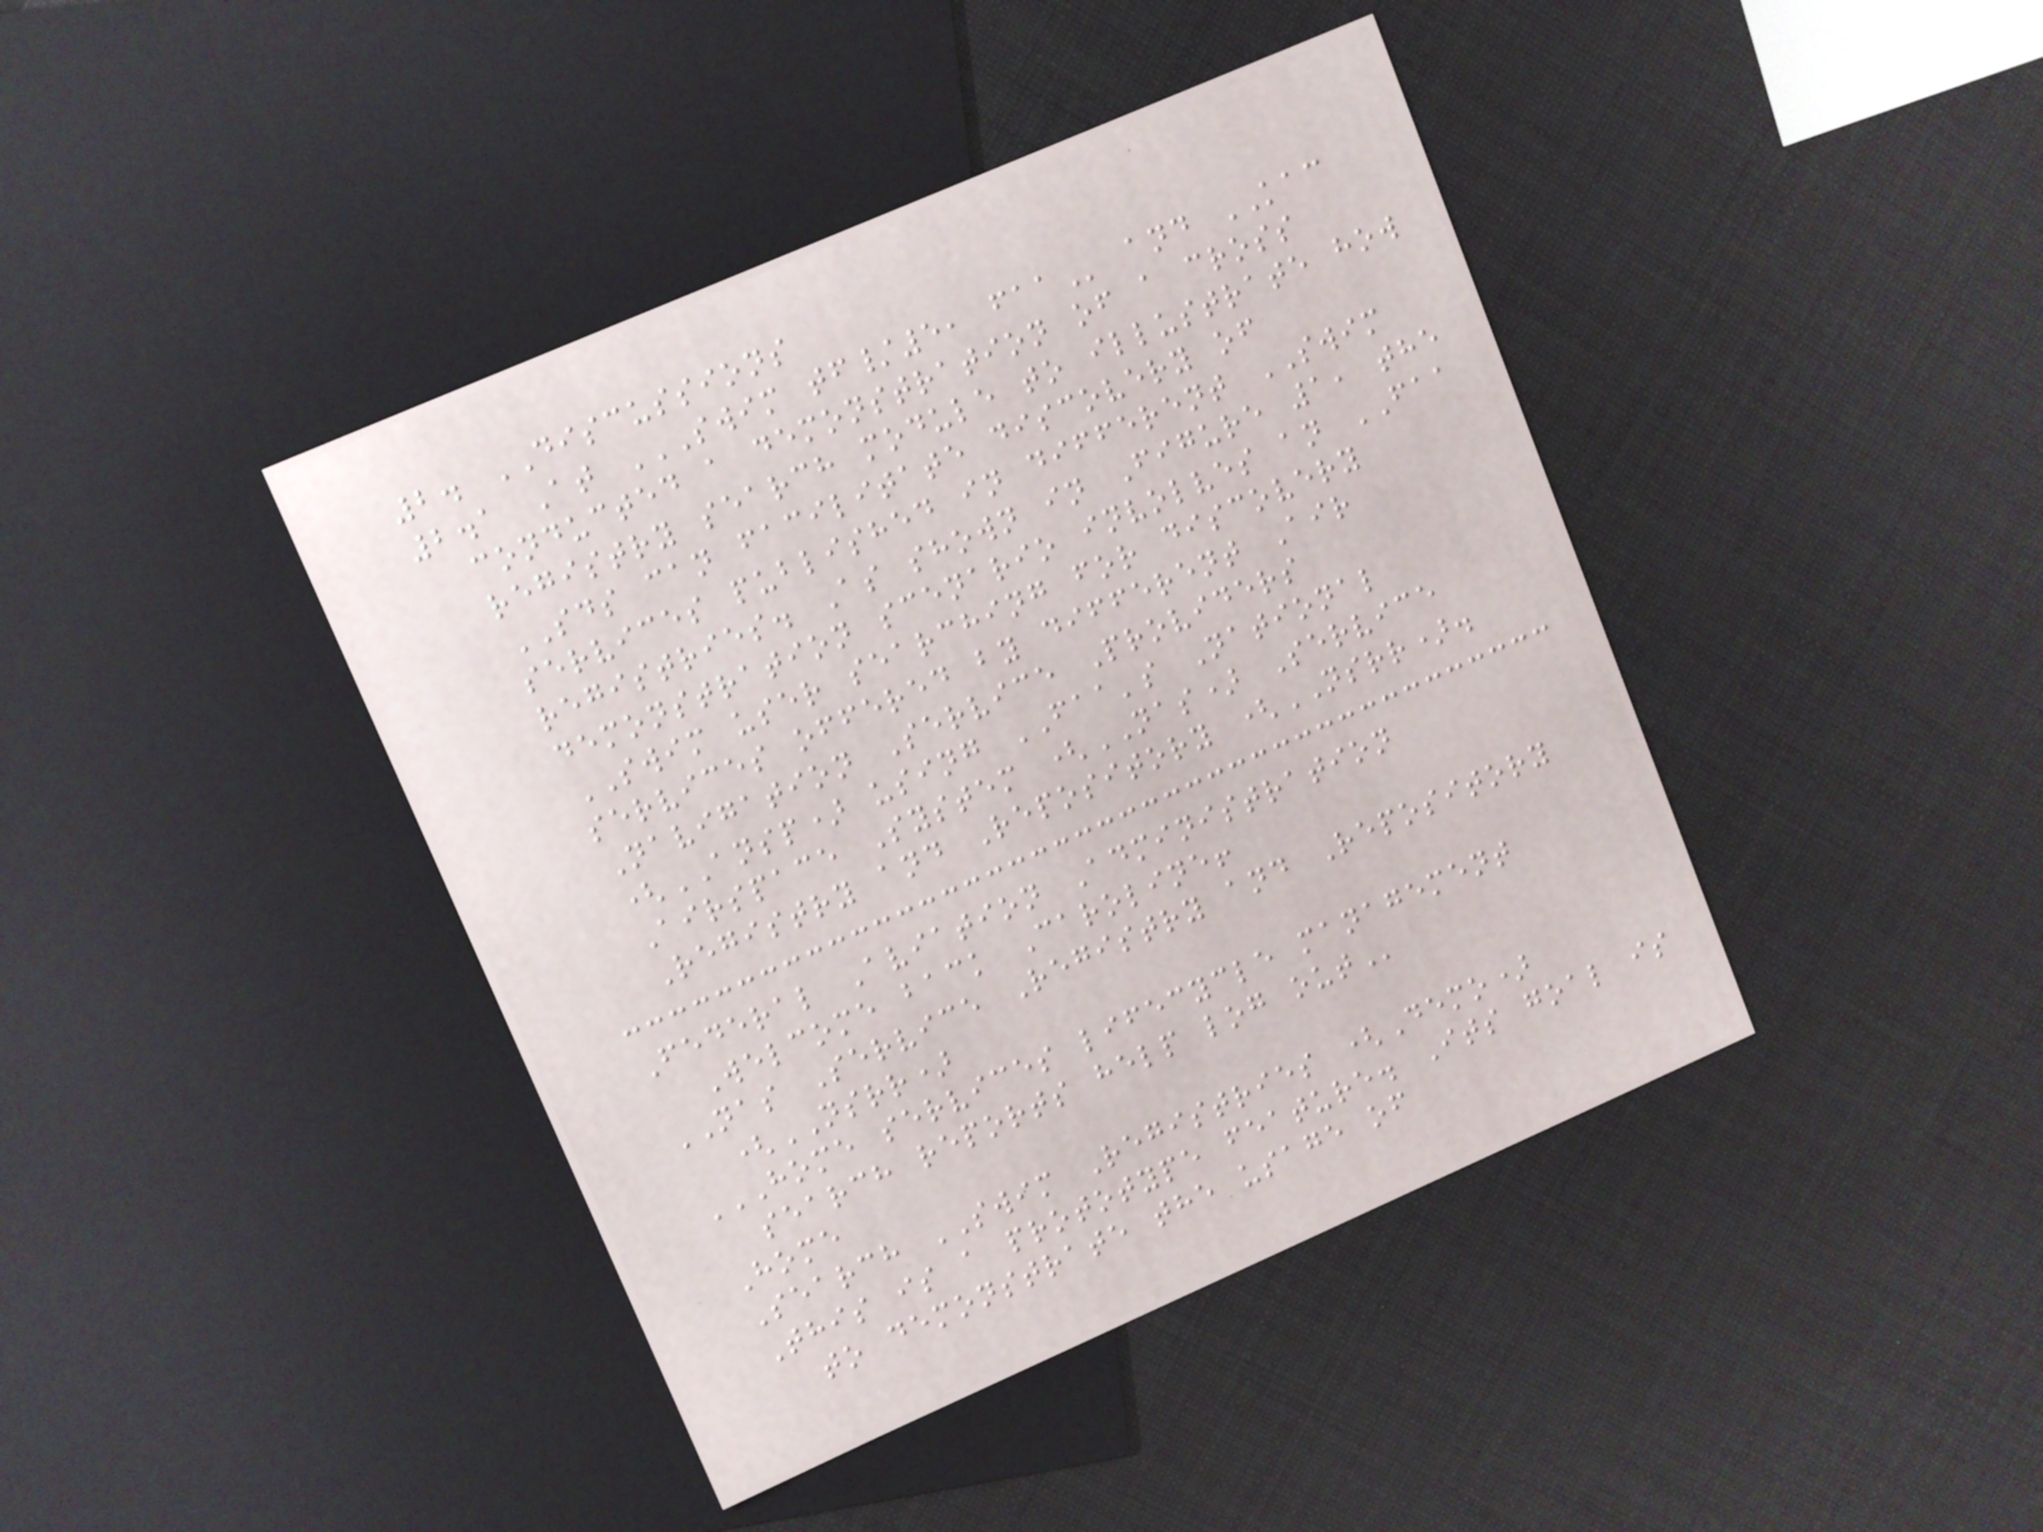2. DISCUSSIONS
2.1 At SWIM TF/5, FAA and KAC
conducted a demonstration of a cross
registry search module to illustrate how
SDS can facilitate discovery of
services published in different SWIM
registries. As shown in Figure 1, the
demonstration scenario involves an FAA
SWIM user searching for discovery
services offered by different Air
Navigation Service Providers
(ANSP) using FAA's National
Airspace System (NAS) Service
Registry and Repository (NSRR).
Federal Aviation Administration
Welcome back Caroline!
NAS Service Registry and Repository
(NSRR)
HOME SERVICES LIFECYCLE MANAGEMENT
SEARCH REPORTS HELP LOG OUT
Home
Search SWIM Registries (Demo)
This is a prototype feature. Its goal is
to demonstrate the usage of
